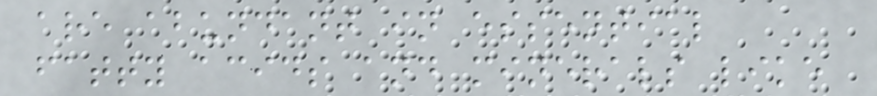are abundant in essential
fatty acids and minerals like
